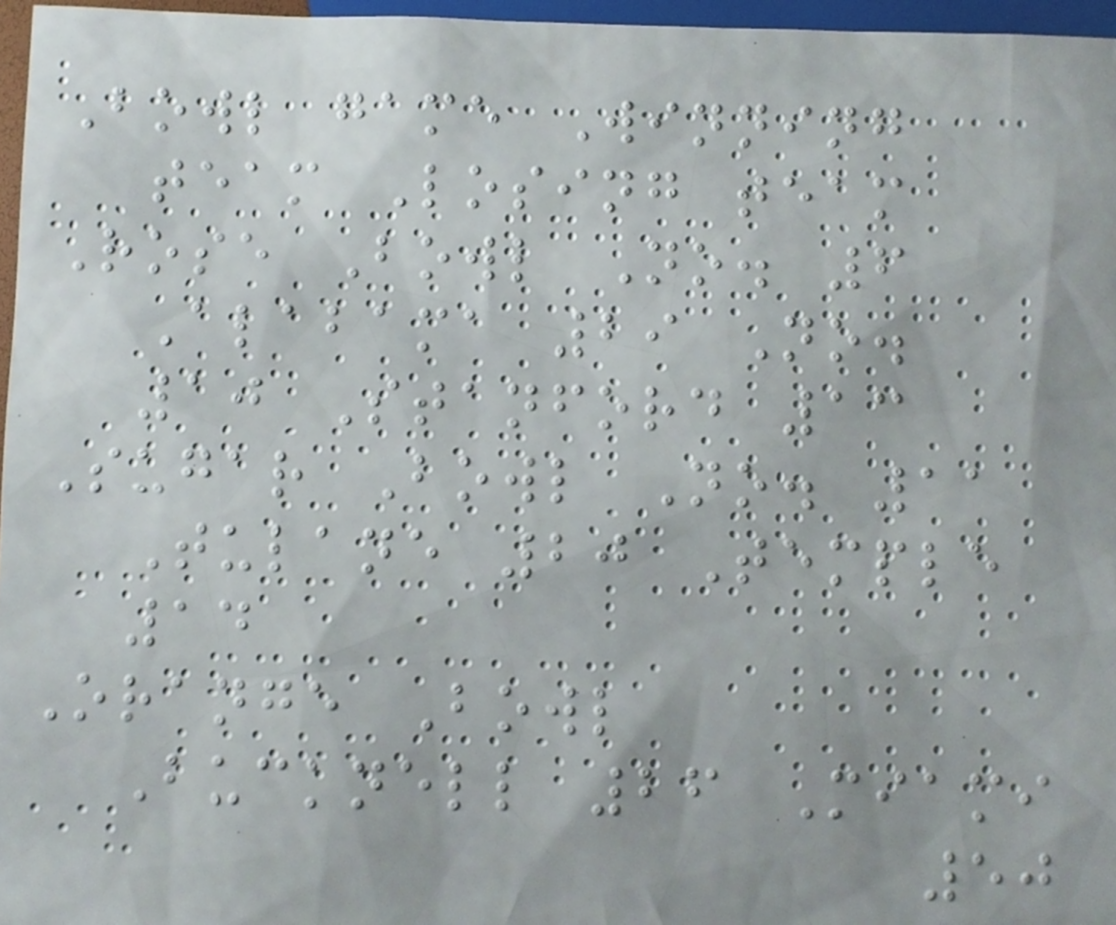Bowl game Winning
team Losing team
Rose Bowl No. 6
Alabama 29 No.
10 Stanford 13
Sugar Bowl No. 11
Tulane 20 Temple
14
Orange Bowl
Bucknell 26 Miami
50
